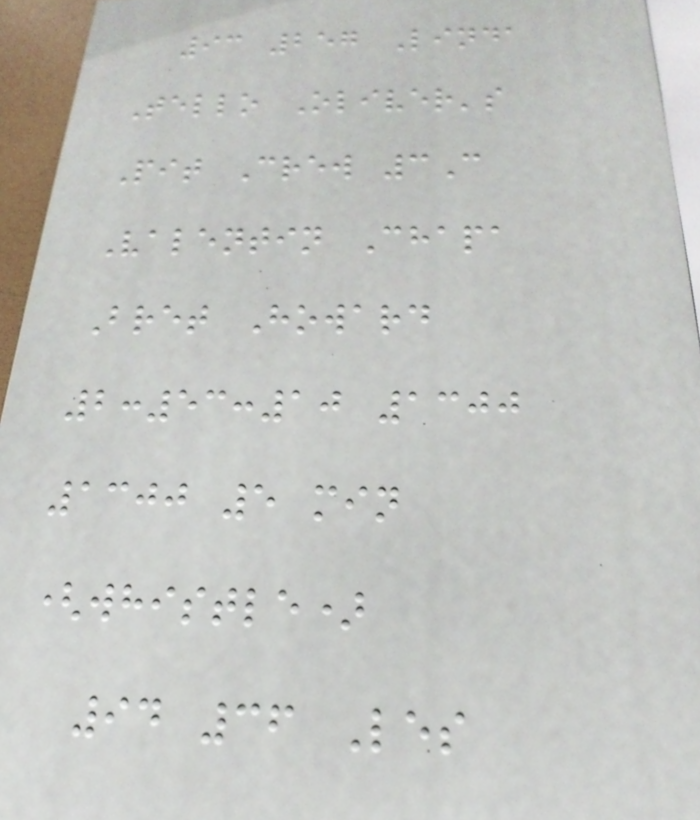93 257 Linda
Tello Oliver's
Pit Crew 3C
Valentin Chapa
Bret Howard
2:53:10 1300
1300 5 min
(whistle)
94 36 Les
